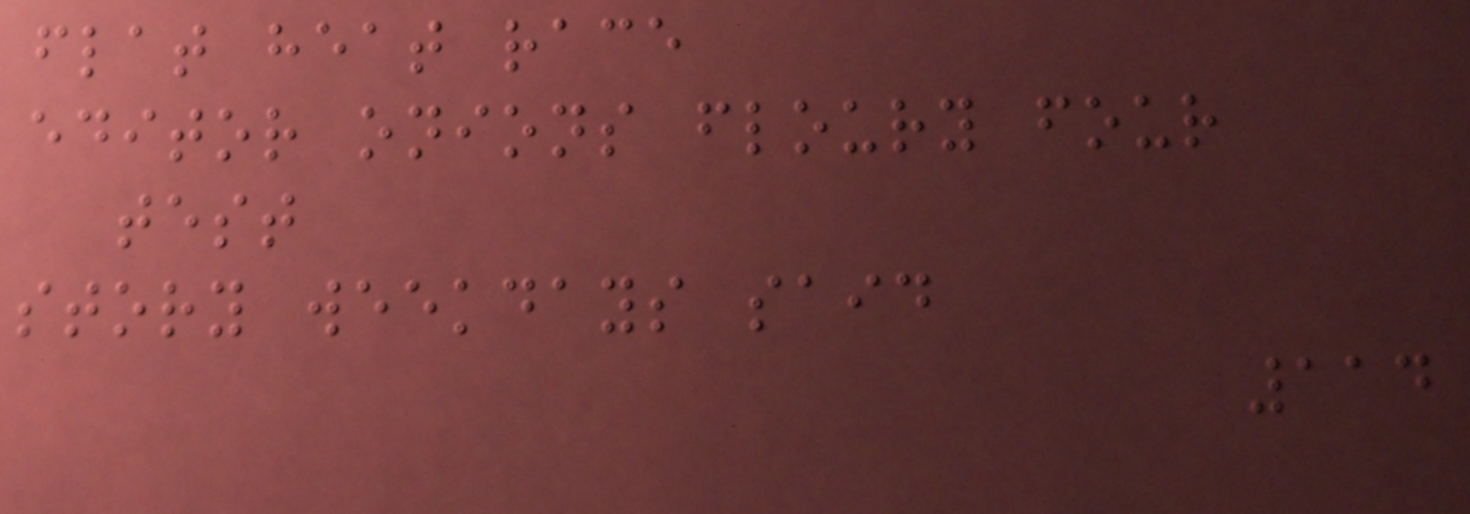flat heat race
editor onions floury four
test
story weekdays said
114
